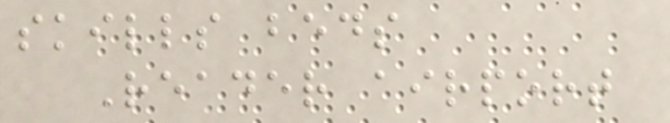skills beds
Reader airport
